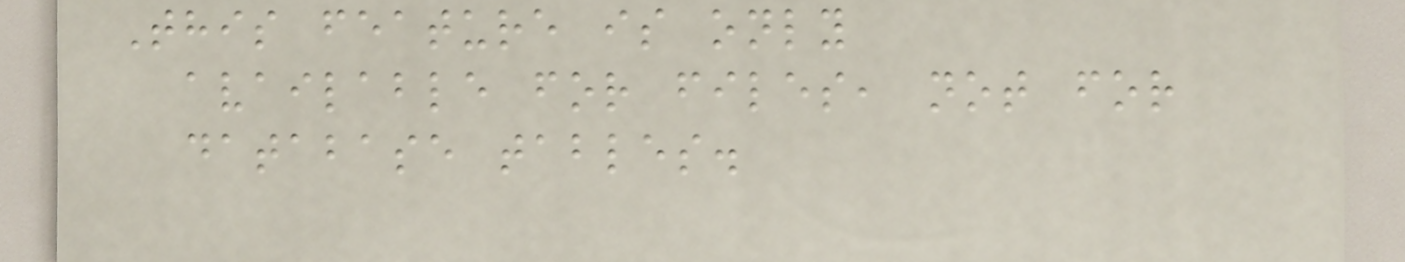This feature is only
available for files, not for
database tables.
